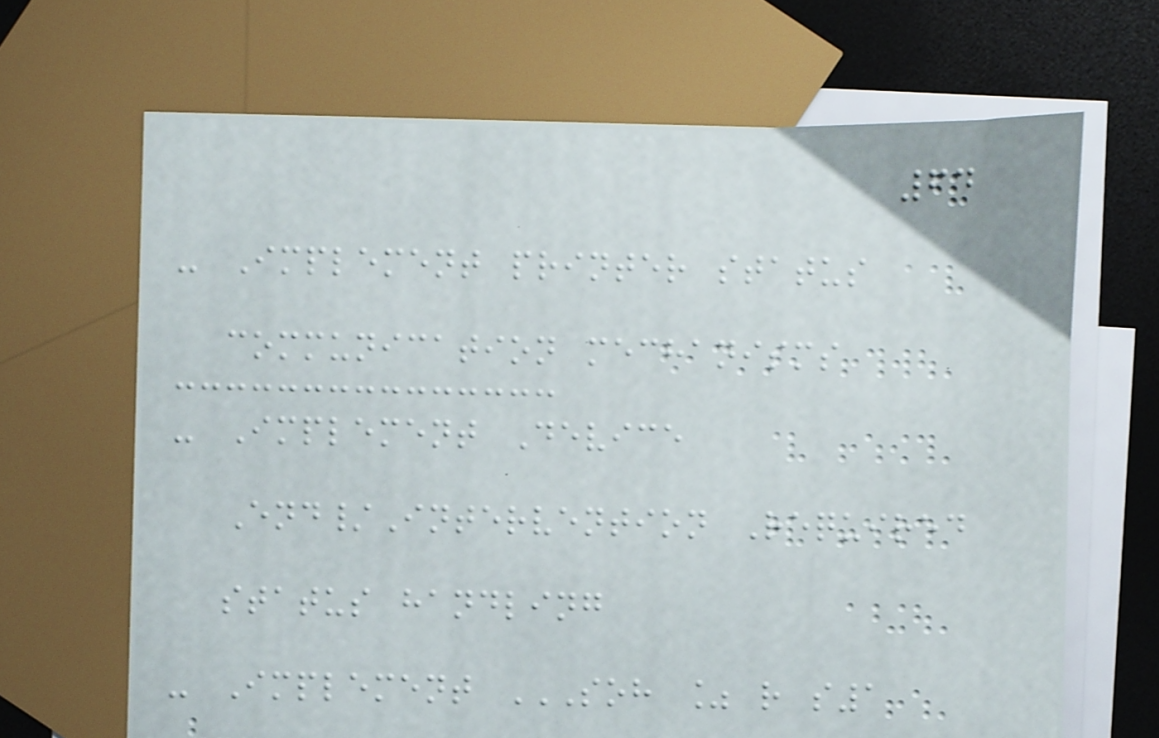64
- Implement printer status
communication mechanisms
- Implement Device
End/Intervention Required
status handling
- Implement SOH % R S1
